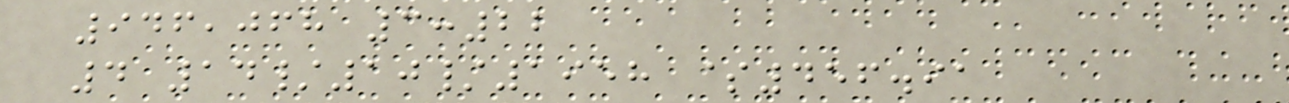946,068 3:22
4 14/10/1958 $456.91
